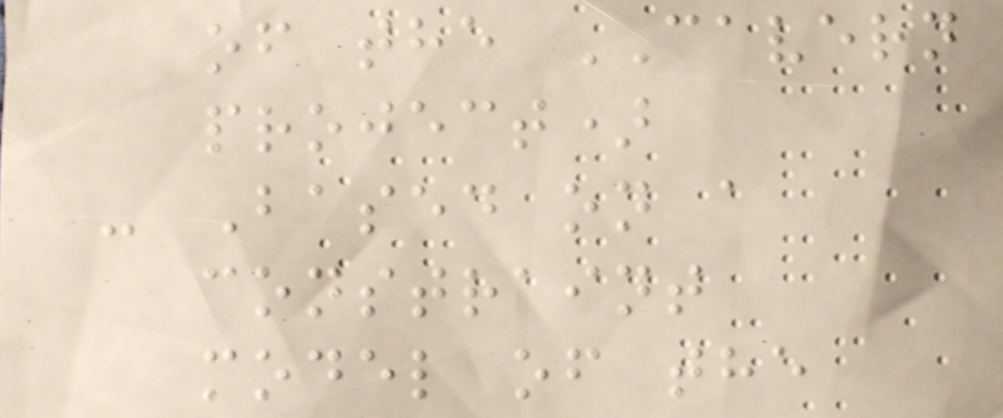of the CAVERN
project)
- Based on a
constraint
model of the
